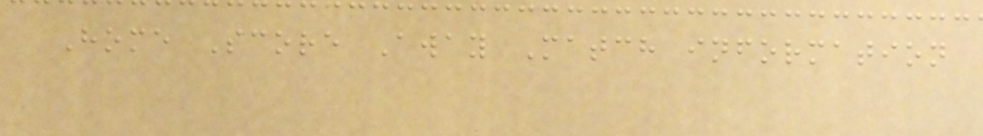Home Score Away Match information
